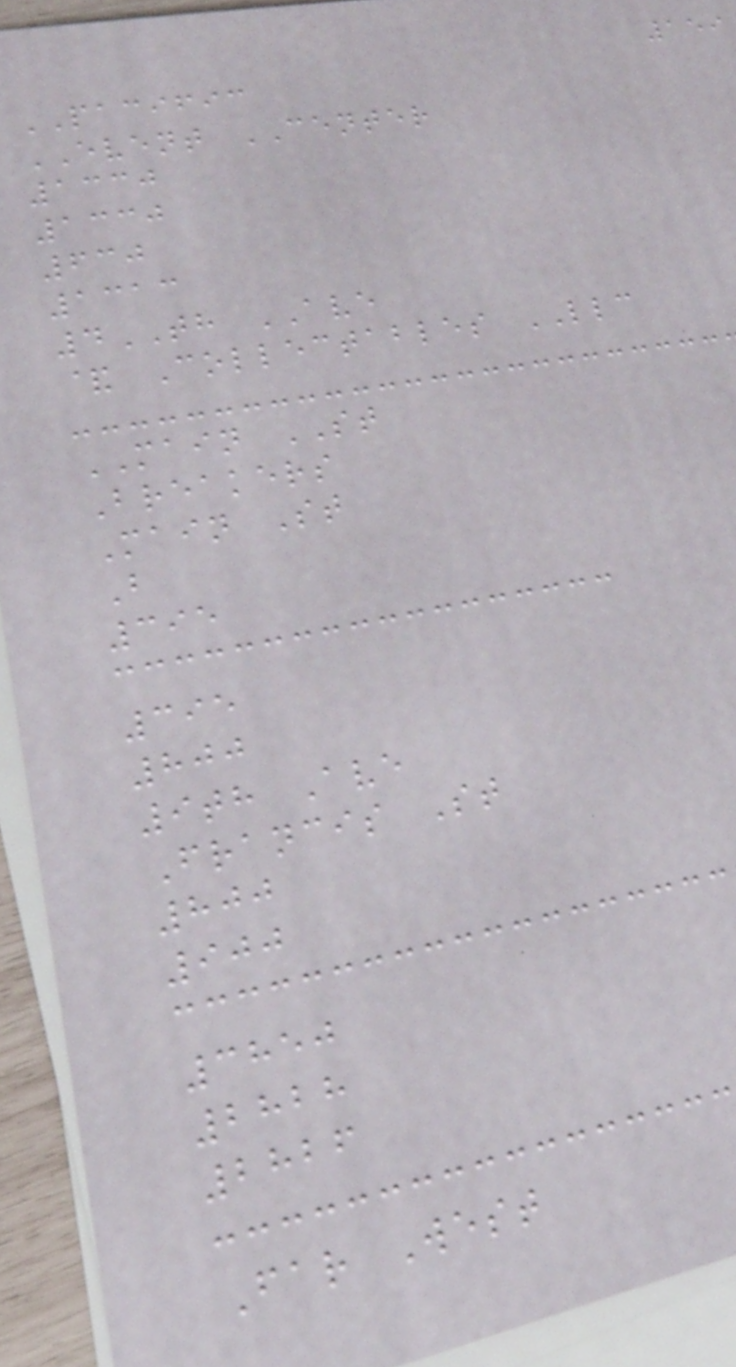159
PACIFIC
EVENT CENTER
1330
1330
630
1313
4TH AVE
& Collectables LLC
MAIN ST
Breakers
Main St
B
395
395
800
9th Ave
Francis St
800
900
3850
2828
2826
Far West
